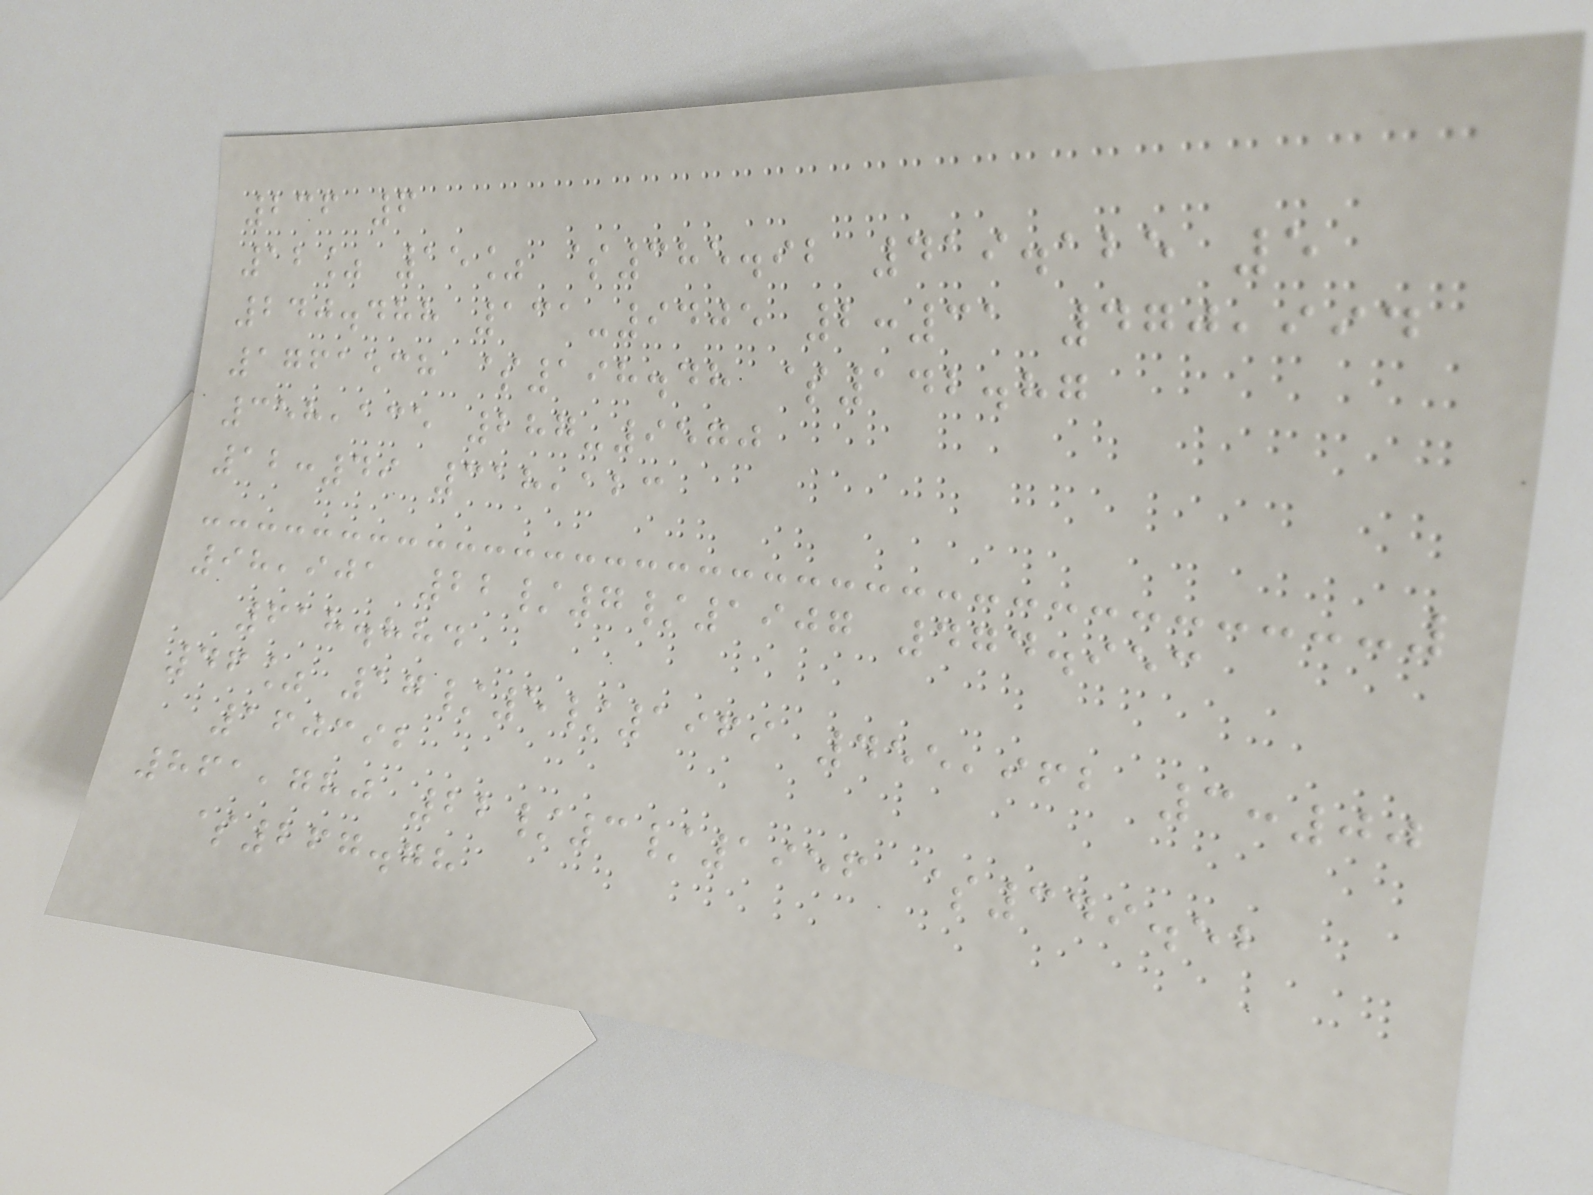236 6
12% 15% $385.92 419.125 5
240.488 131-9405 2:31 470,994
1761538 $198.48 $142.87
358,135 287-9570
12:49 318,123
98,901 22/7/1907 474.953
618.884
46% 17/5/1969 455,962 3:00
160392
861,780 22/3/1956 $349.52
$267.78
